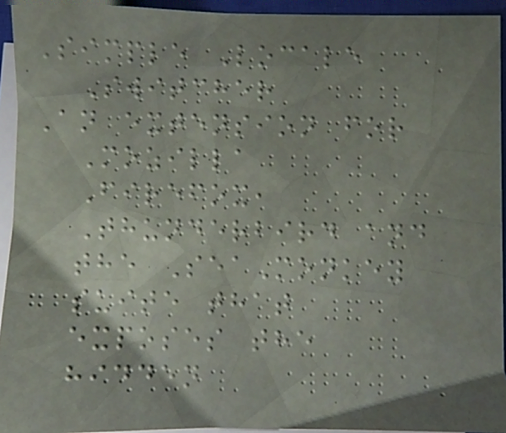Simple Locale
Switcher
An extension for
Mozilla
Firefox,
Thunderbird and
the SeaMonkey
suite that
exposes the
hidden
